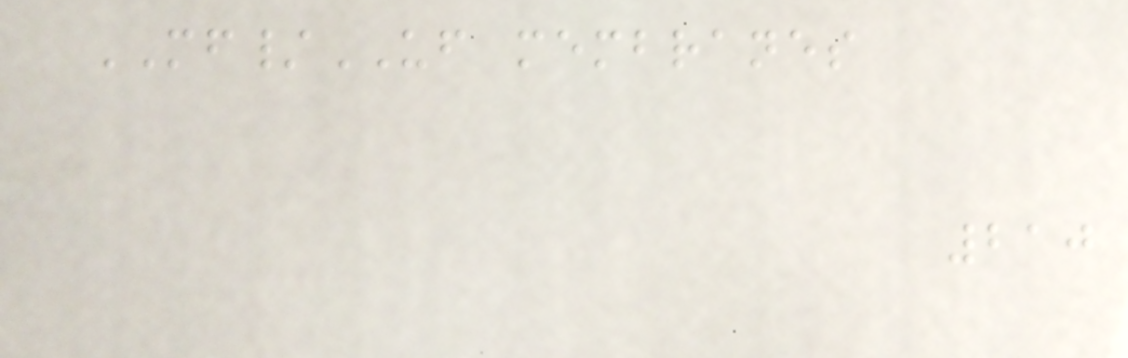MF/UF membranes
210
